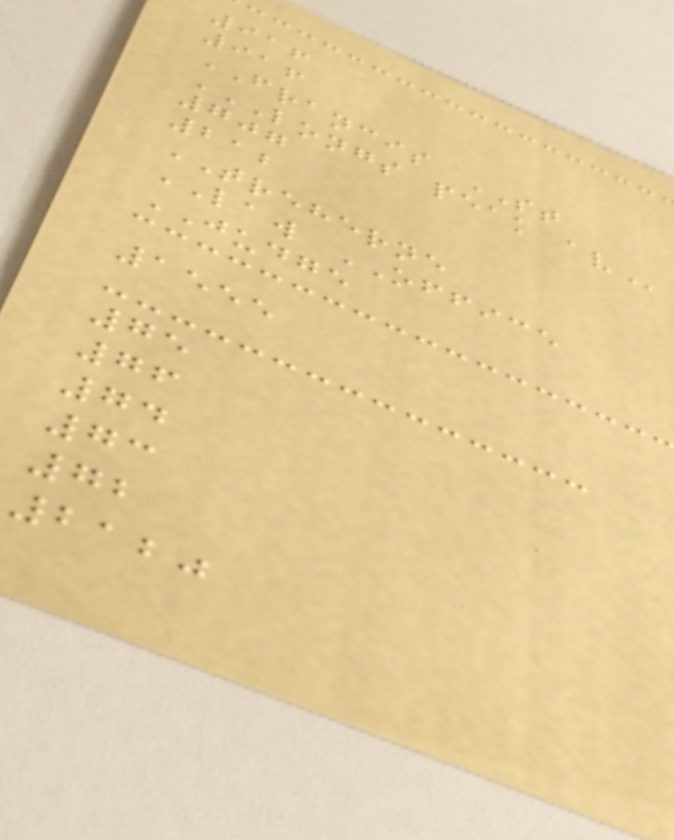916
916
FRANCIS ST
LONGS PEAK AV
707
212
TREHERNE
LAW OFFICE
JUDGE
1555
75
76
74
73
72
2120
